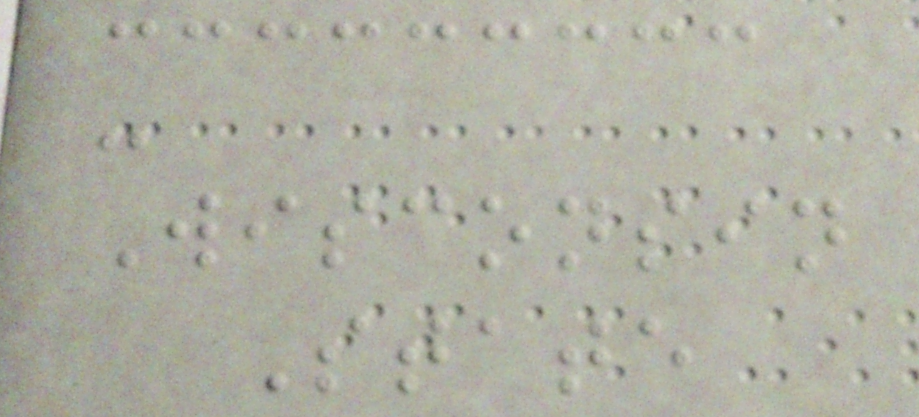-
Wisconsin
State
